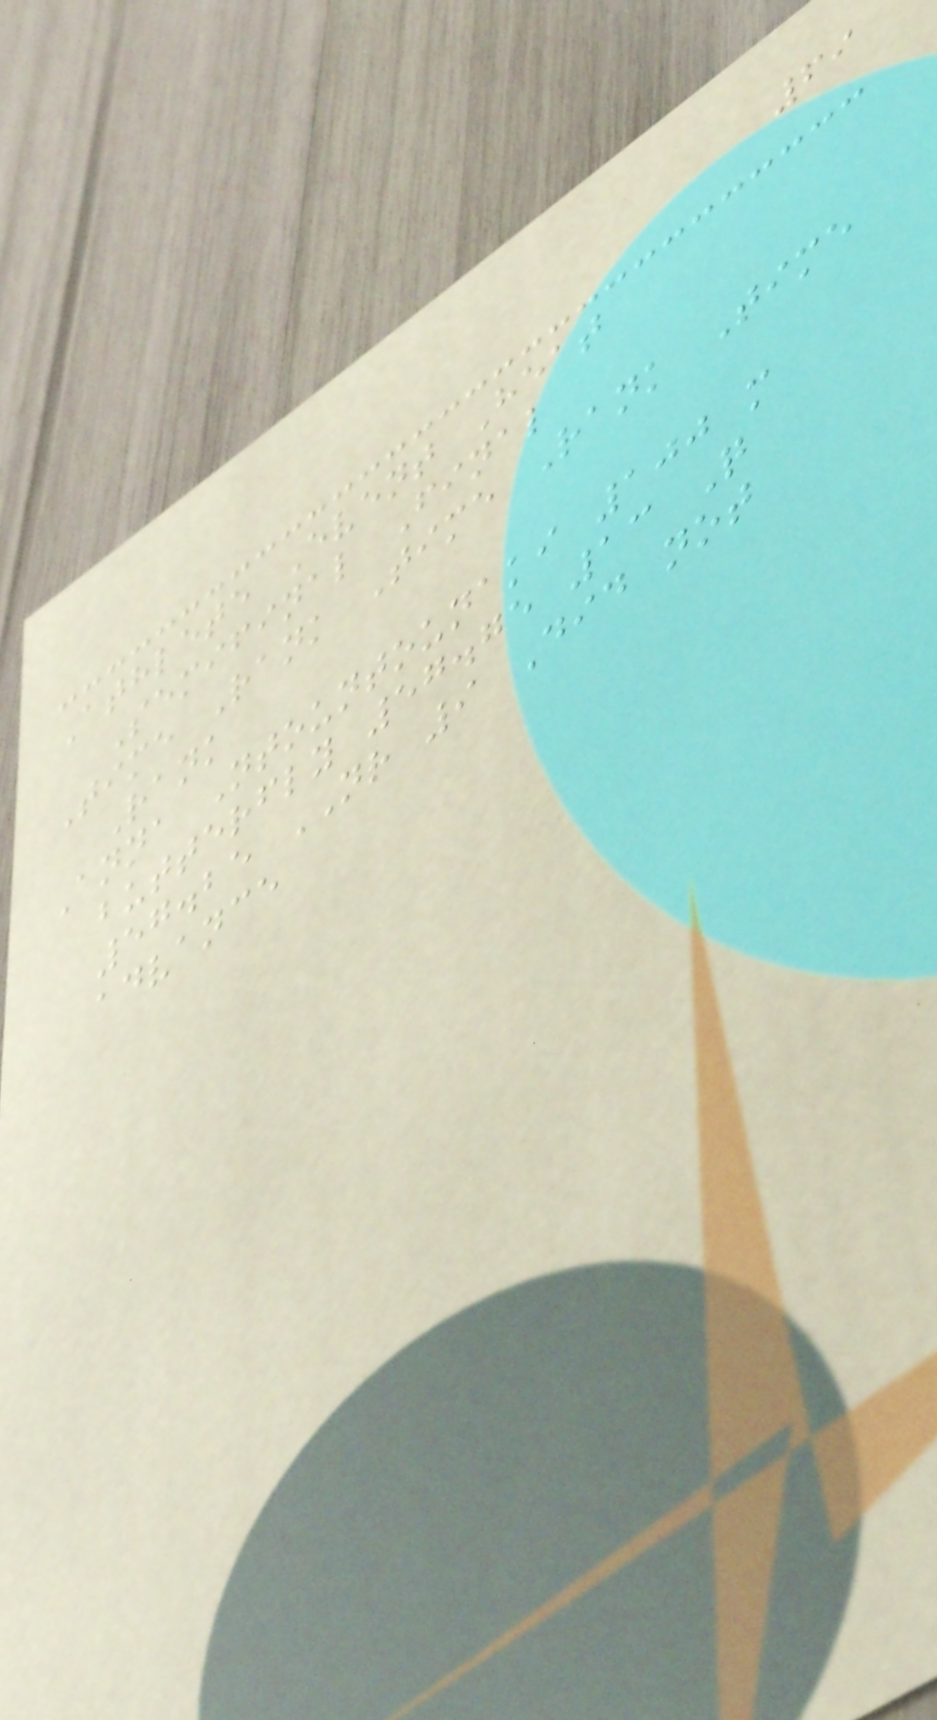69
Athlete Event Heat
Semifinal Final
Time Rank Time Rank Time
Rank
Anna Ntountounaki 100 m
butterfly 57.75 13 Q
57.25 NR 9 Did not
advance
